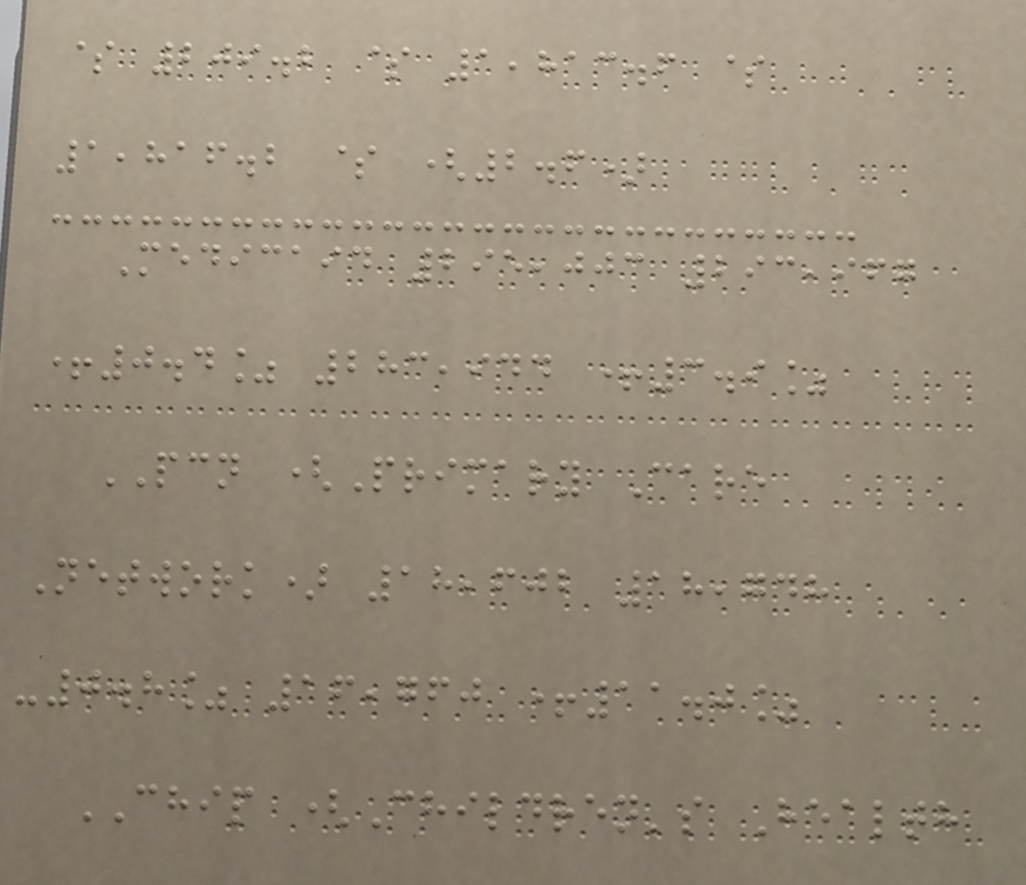$ 209.2 $ 1,813.6 $
1,816.2 $ (2.6)
Medicaid 295,003 293,967
+0.4% 283,944 +3.9%
PCN (Primary Care
Network) 18,602 18,748
-0.8% 16,760 +11.0%
CHIP (Children's Health
